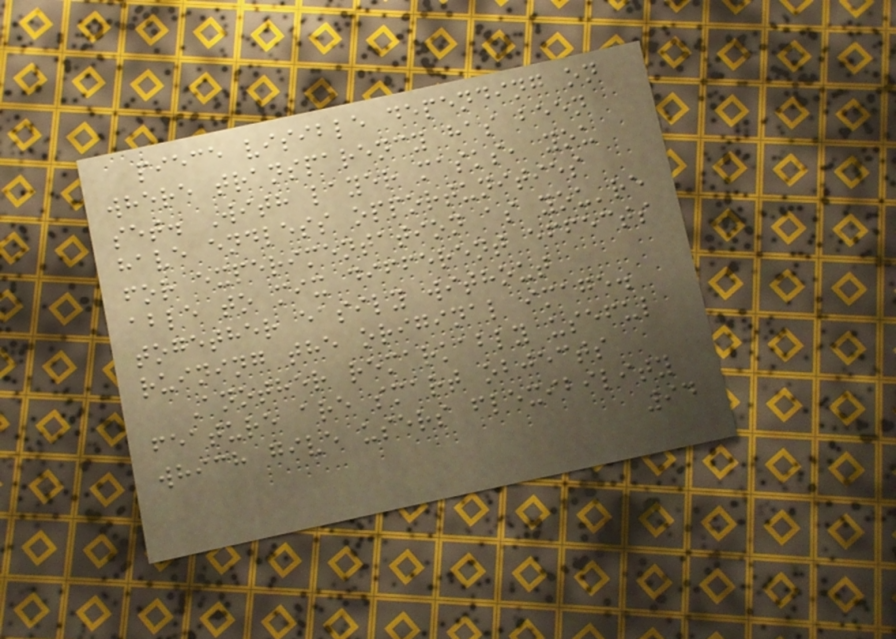piece visible depending on
where transparency has been
set. With layer masks, you
have endless opportunities
for experimentation as you're
able to mix different effects
together easily without
ruining the original image.
Another remarkably useful
feature are smart objects
which give users flexibility
94
